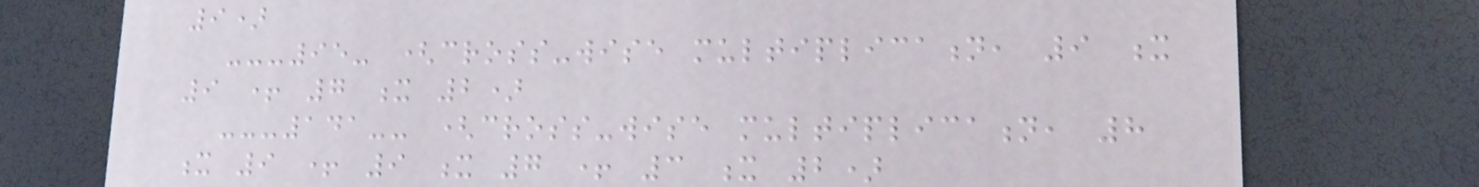9)
---95- (cross-wise multiplication, 9 x
9 + 7 x 2)
---141-- (cross-wise multiplication, 8
x 9 + 9 x 7 + 3 x 2)
